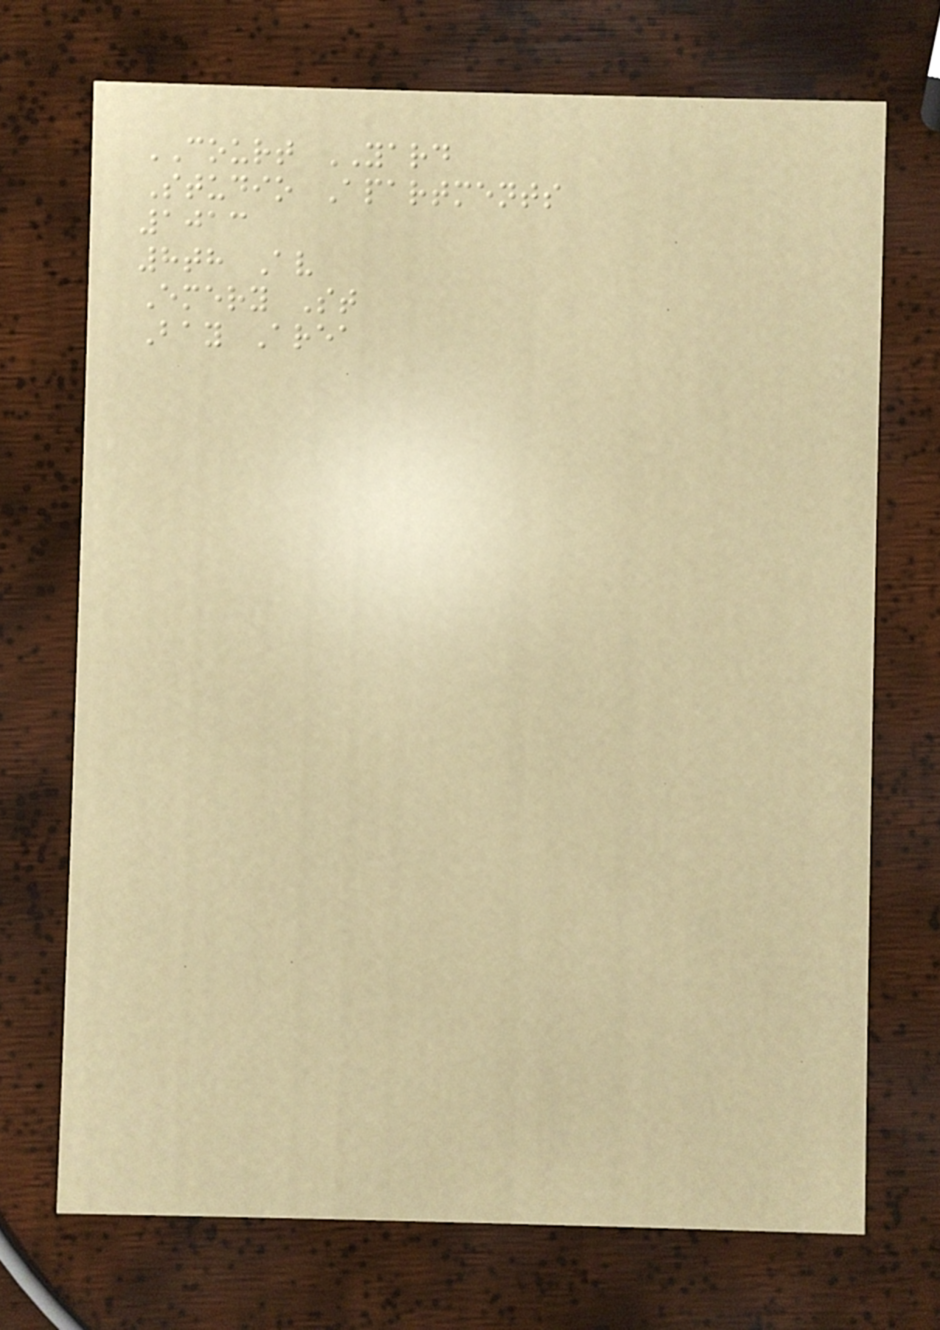COURT YARD
Studio Apartments
1013
8th Av
Emery St
Bay Area
